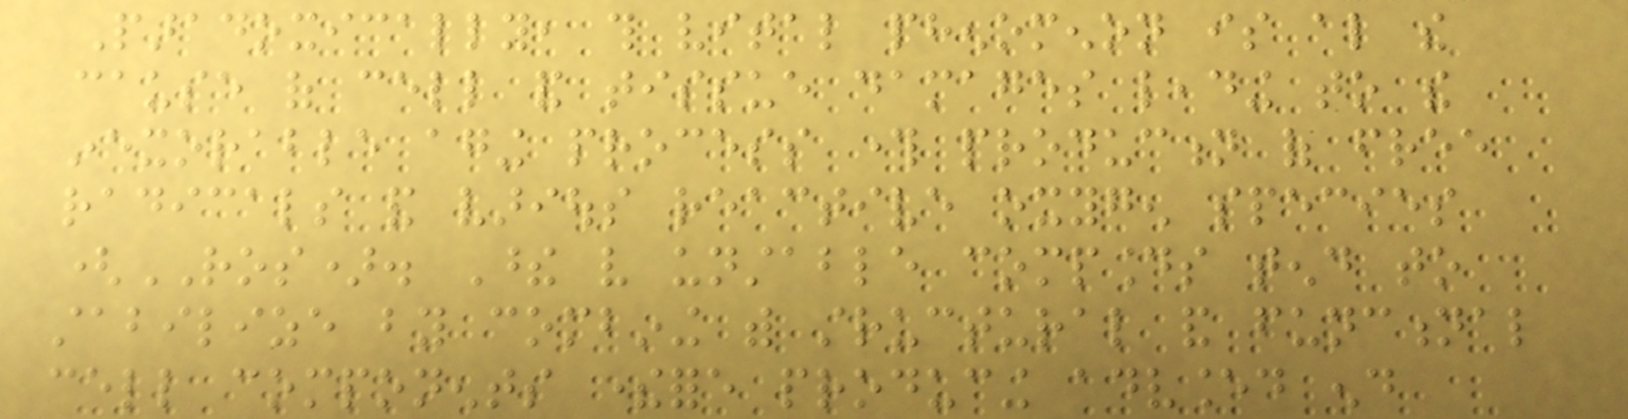Paradoxically, this vital phenomenon is also the
cause of cell and tissue damages leading to the
inexorable aging process through production of free
radicals and various reactive oxygen species
(ROS). These very unstable compounds tend to
stabilize by combining with structural and functional
cell components therefore producing advanced end
